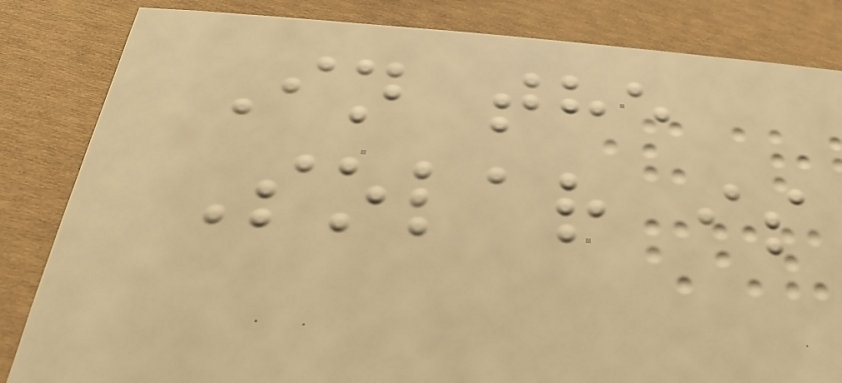In the
Solar is
